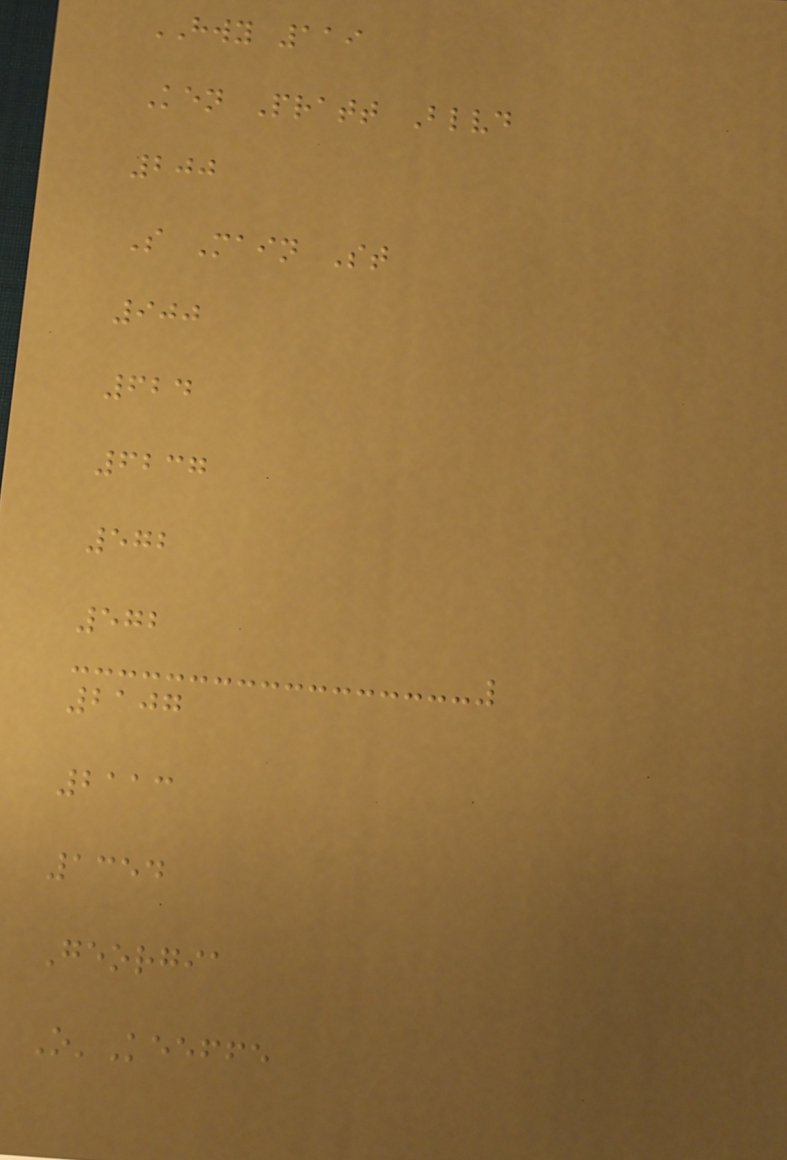HWY 119
Ken Pratt Blvd
200
S Main St
900
624
6237
572
572
2107
2113
1354
Georgia
O'Keeffe
